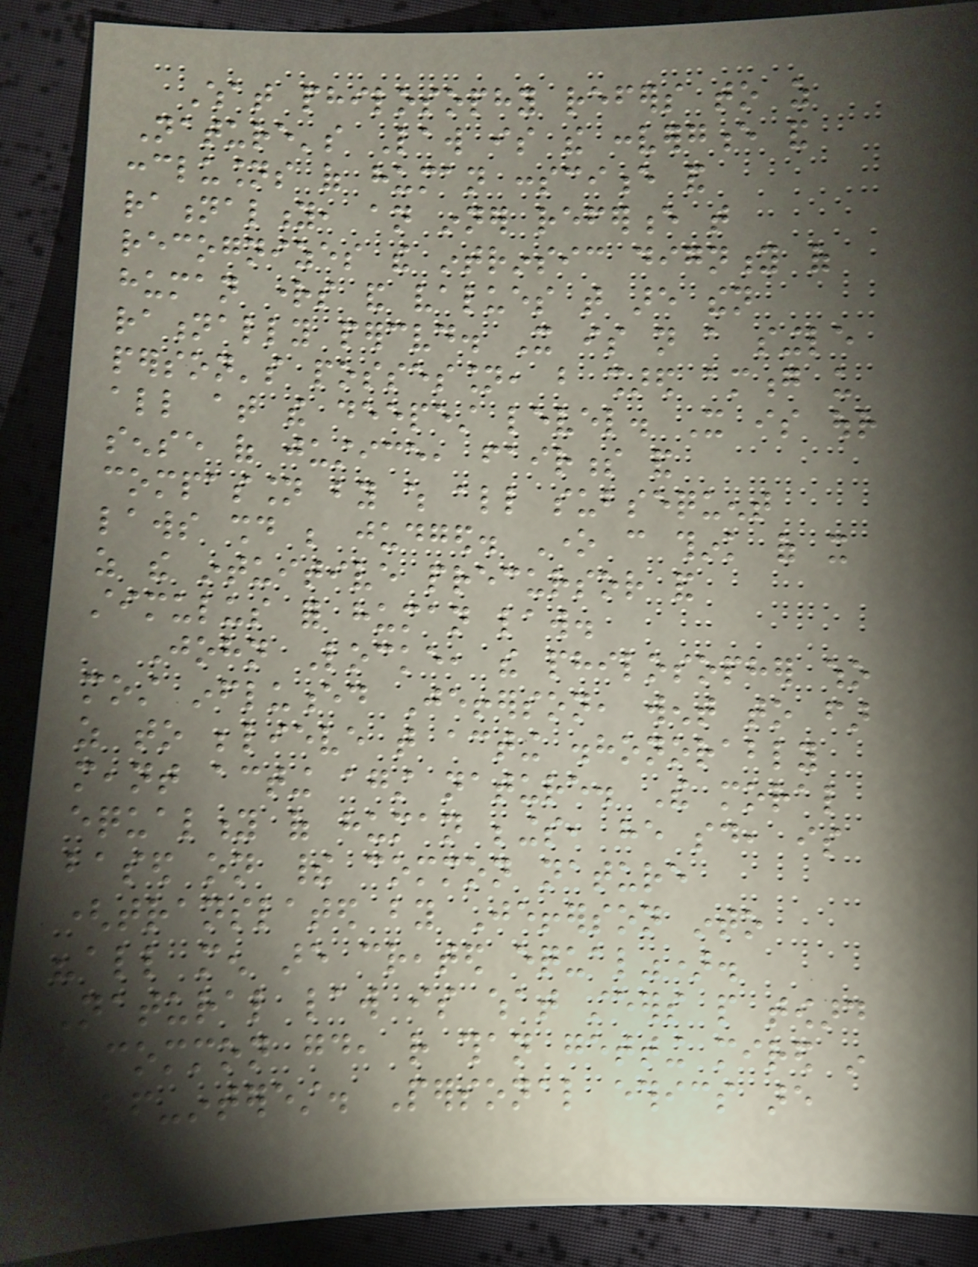What philosophy refers to as
Nature's Law is the convergence and
conclusions of human conscience and
rationality, an inner reference that
recognizes the intrinsic dignity of
human rights and values that are then
rationally perceived. It is not a single
person's possession, but shared among us
all at the deepest level. It is our
sense of justice, fairness and
compassion by which all subsequent
laws should be judged. One can think of it
as the intuitive precursor and
stimulus for human law.
John Locke, the philosopher who
most influenced Jefferson, went to far
as to believe that acting dishonorably
meant acting against nature. The moral
equality of human beings, he said, is
based on their common nature
(translated by Jefferson into
"all men are created equal").
Natural law is what steers people toward
the common good, rather than getting mired in
self-interest. Personal ethics are
